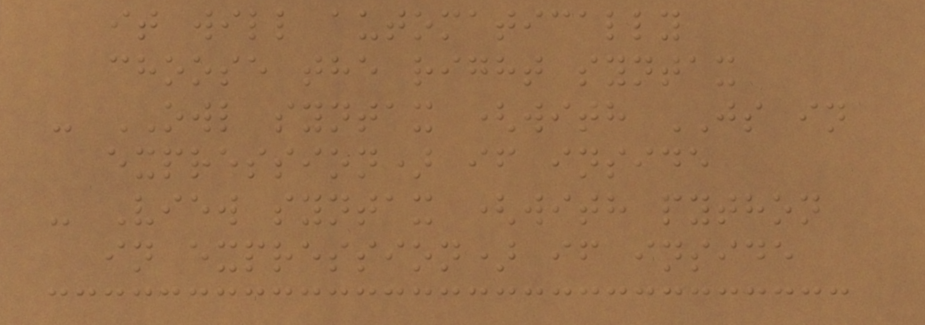it will automatically
choose the right syntax
- OWL syntax (with JS in
expression) if inside
- View syntax (with python
in expression) if inside
